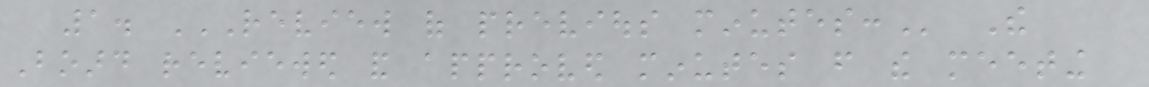1. REVIEW OF PREVIOUS MINUTES: The
Board reviewed and approved minutes from the meeting
